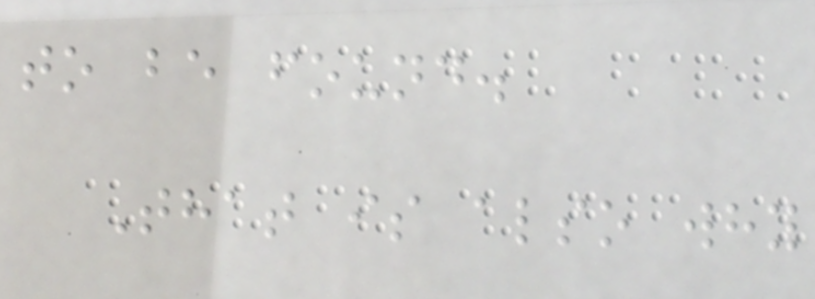to be found.
That is also why
